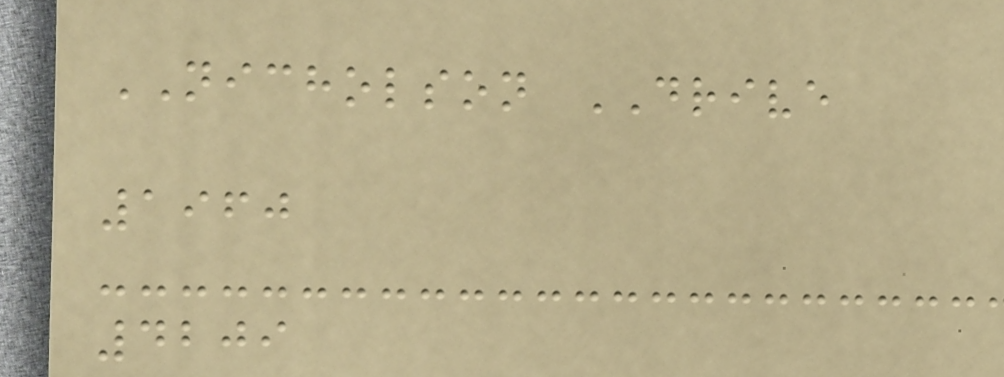NICHOLSON DRIVE
1960
4209
